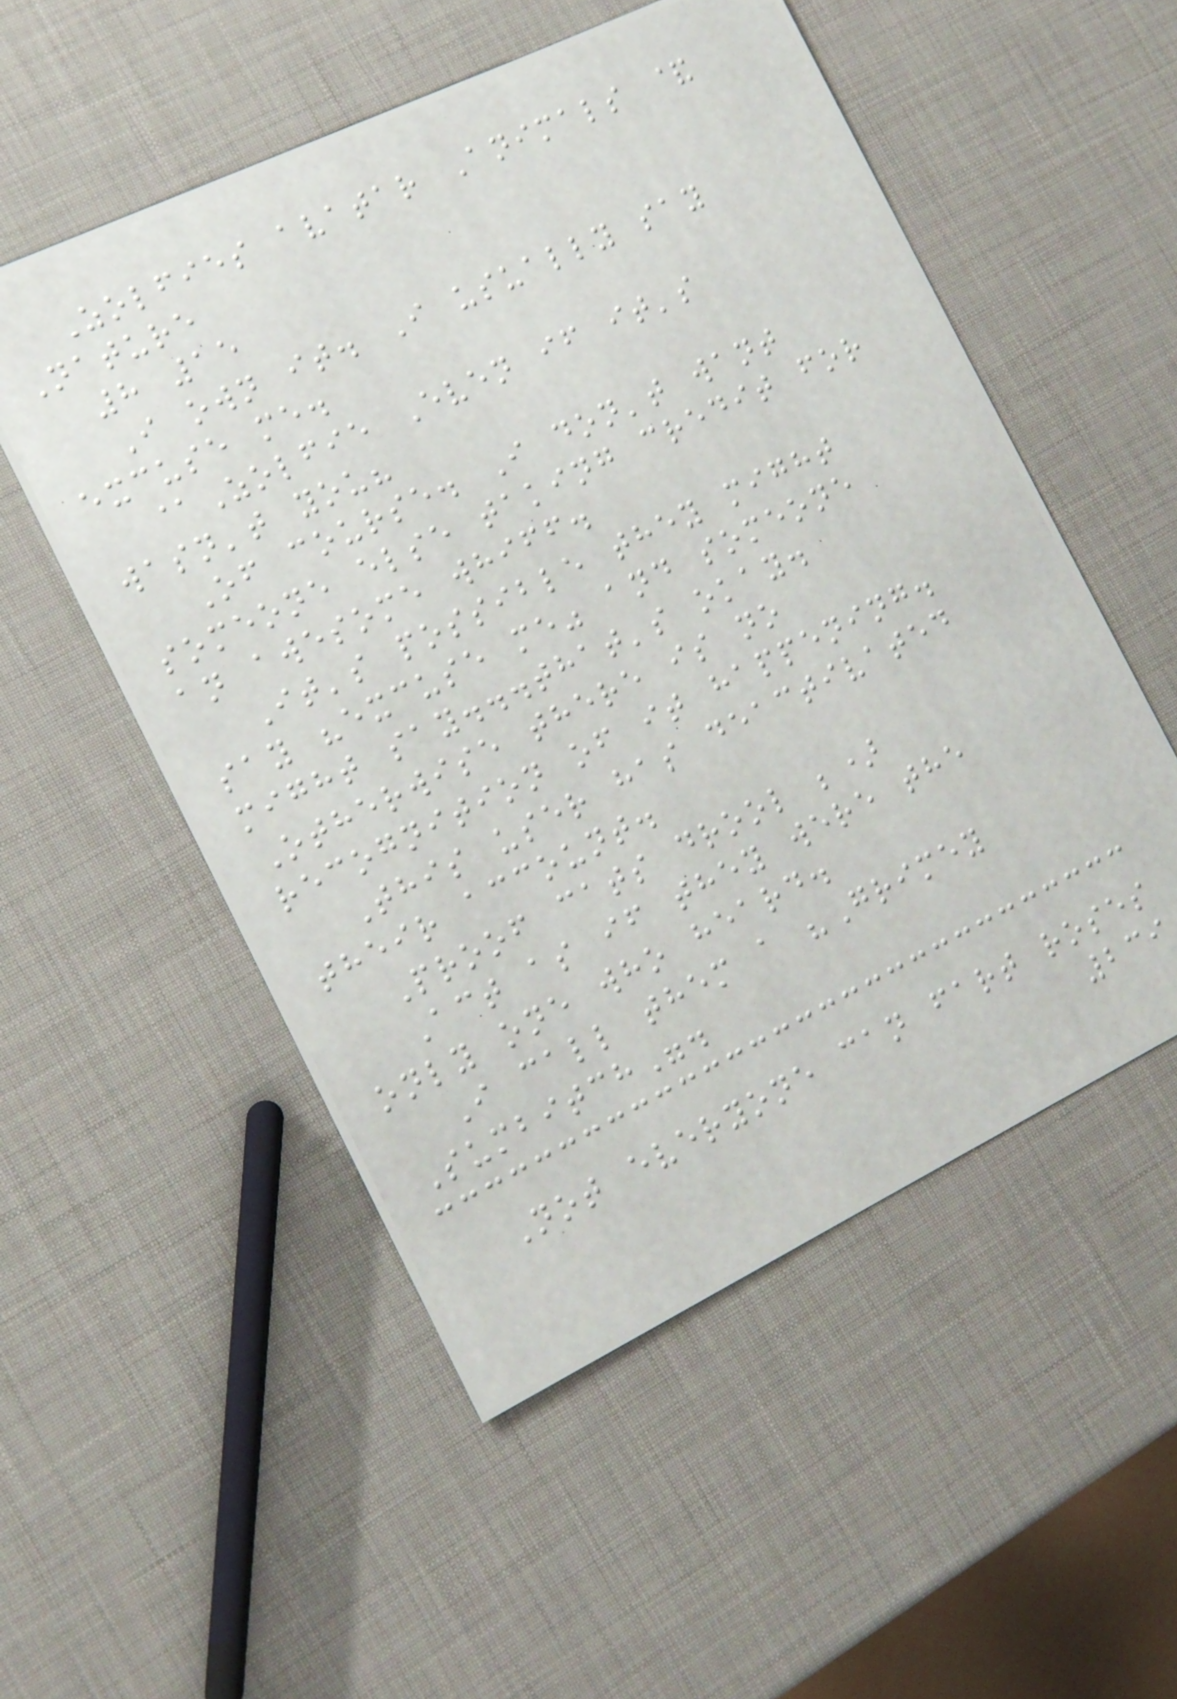Zolfies avatar Animals &
Nature
8 15
I own it. I usually say
excuse me.
@Zolfie Even if it's
wasn't you?
Of course. I don't want
someone else taking credit for
an awesome whiff.
It's possible they might
say "excuse me" and someone
might say...that's okay.
Otherwise there is no
recognition of it happening.
This user has deactivated
their account.
Proof cats drool ;)
Act as if they were the
only one who heard.
I call them a "Grimey
Sumbitch".
Not everyone can fart roses
239
